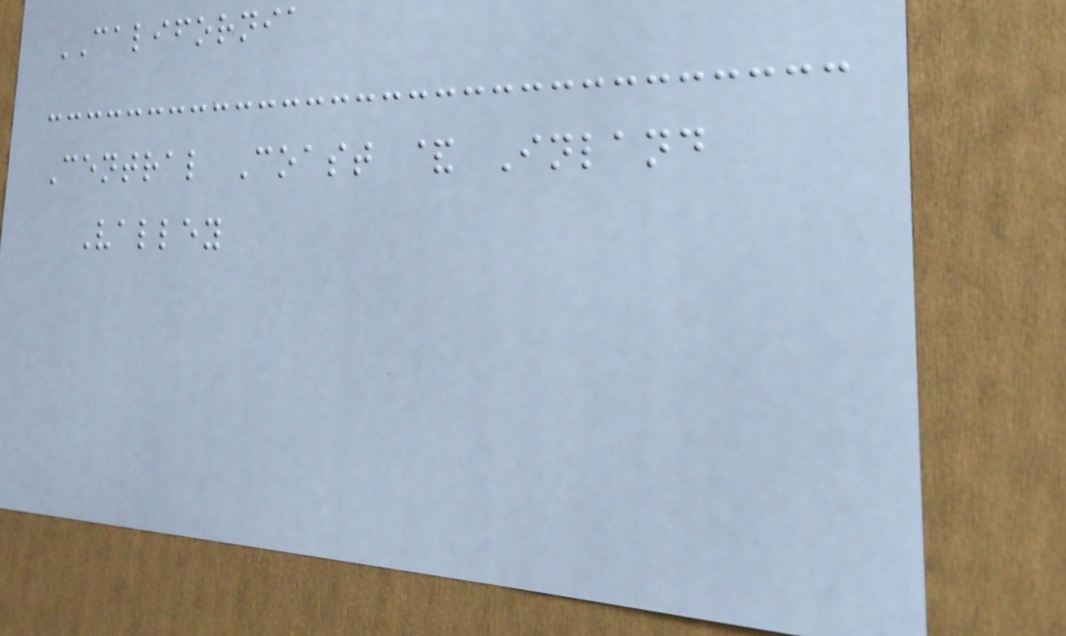CALIFORNIA
Central Coast & Inland
Valley
